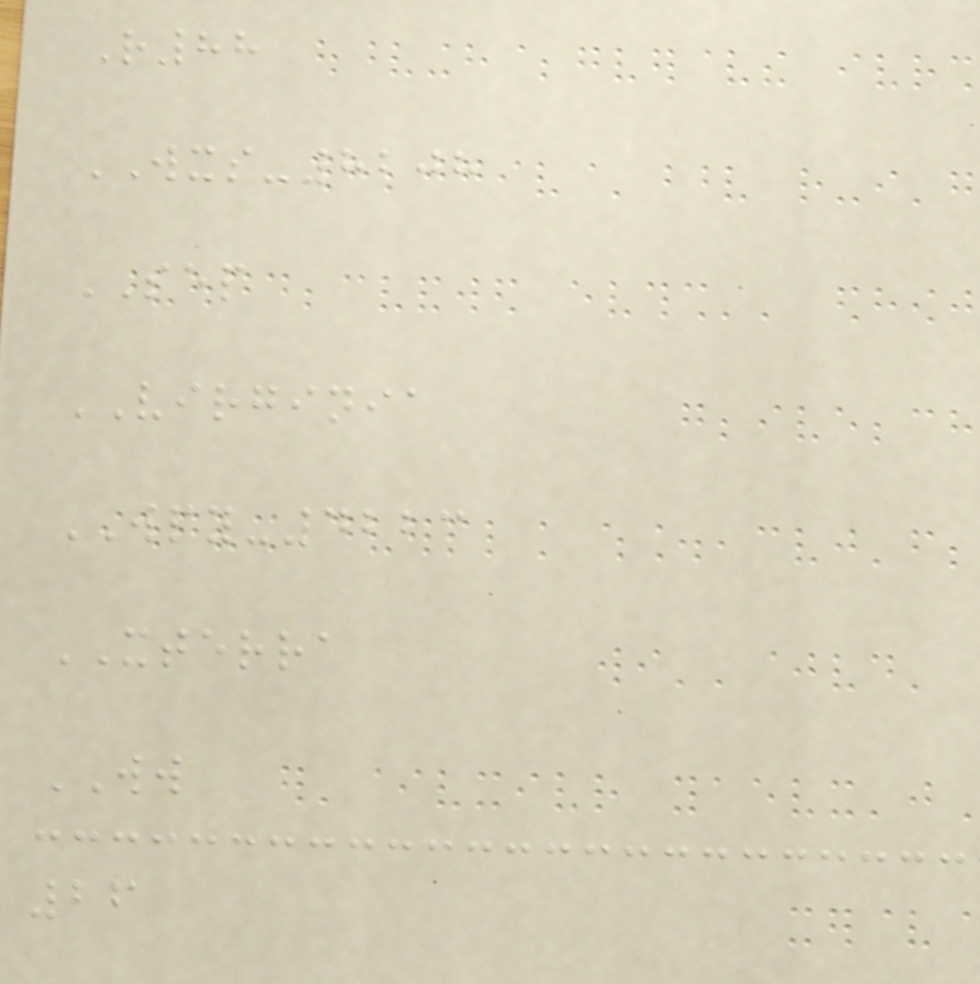R88
WXS-8208
SEP
VIRGINIA
WPY-4223
XTERRA
WW
26
